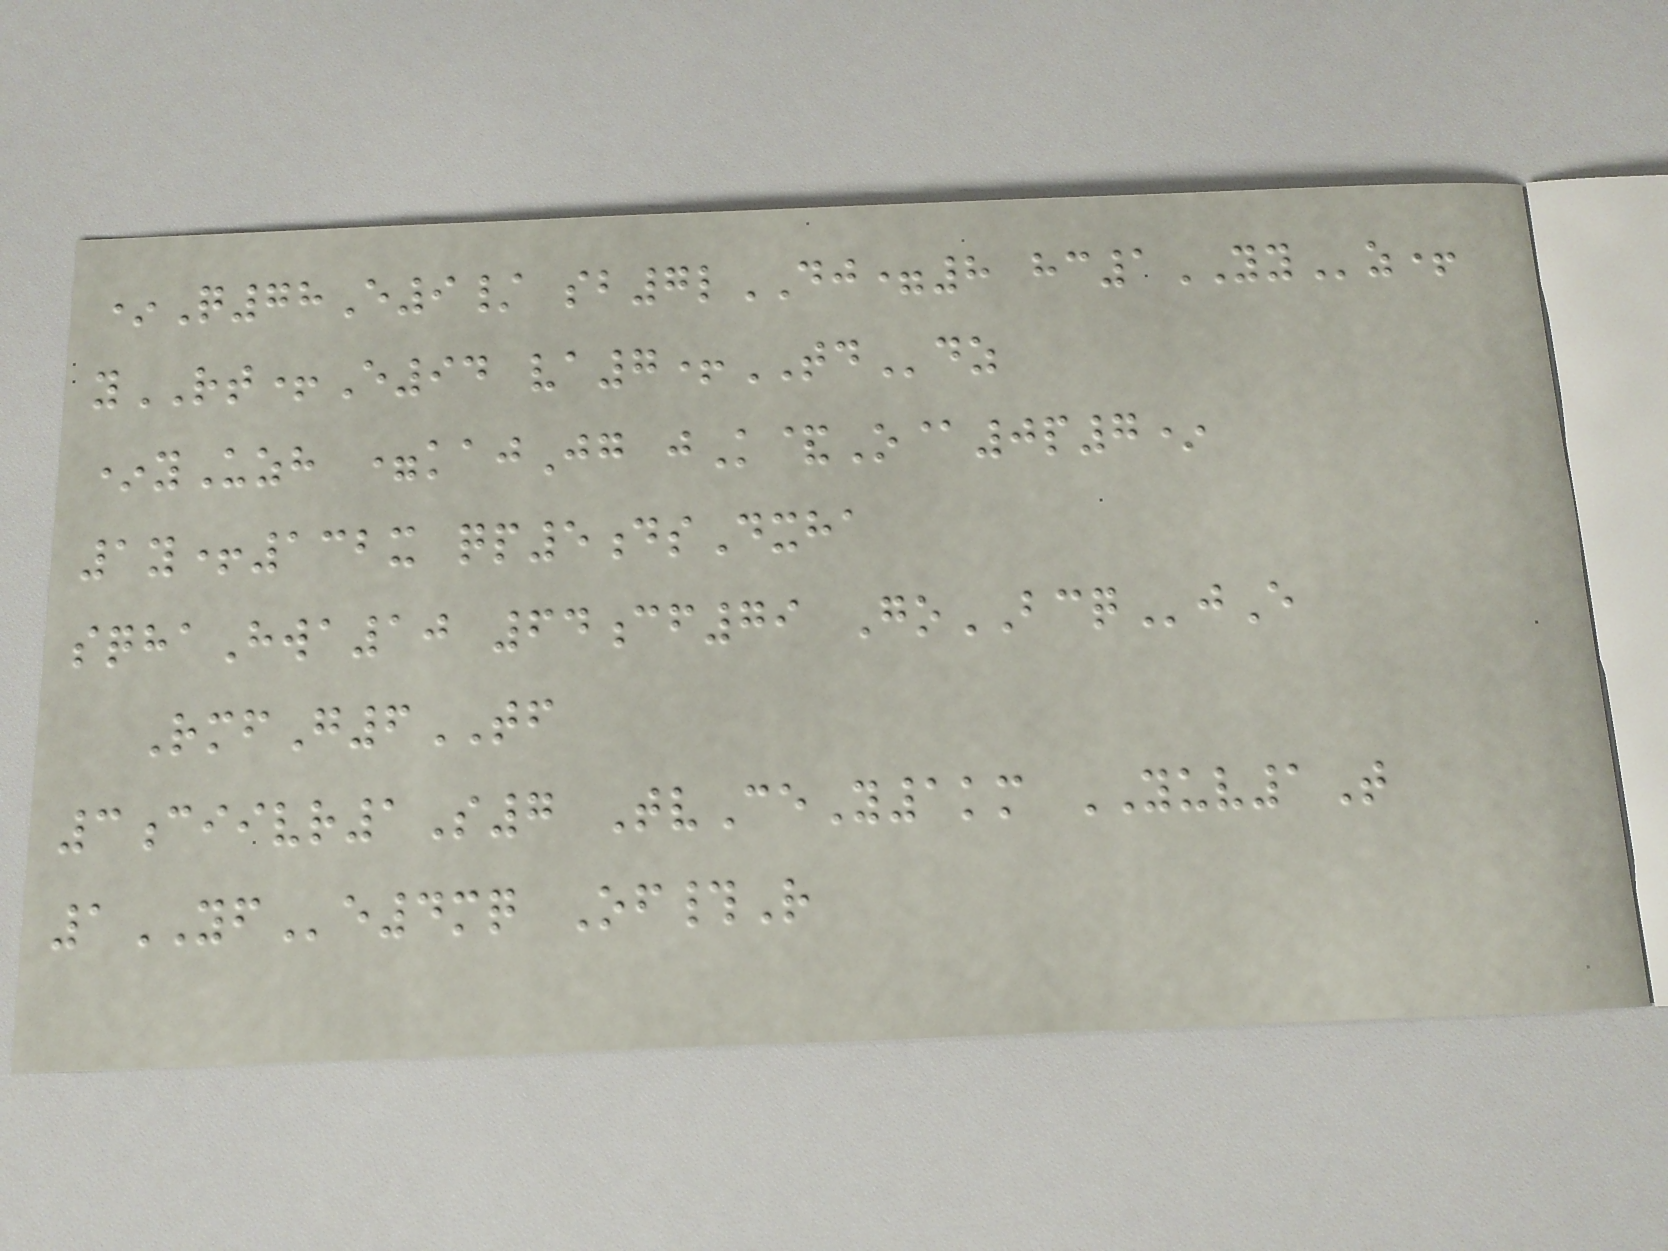*Q78E9/ sb7lDJ=8 hc1YYz+
yRT+E94 va7+TDdz
*yUzh =kajJg jK&O@0p7*
1y+132x qp5dsDxha
sqhaHwa10 64cf79 GoBCQjE
RmfG6TF
3ciivr1S7 TvCeY1km YUV1T
1YFe4mq Of#R
